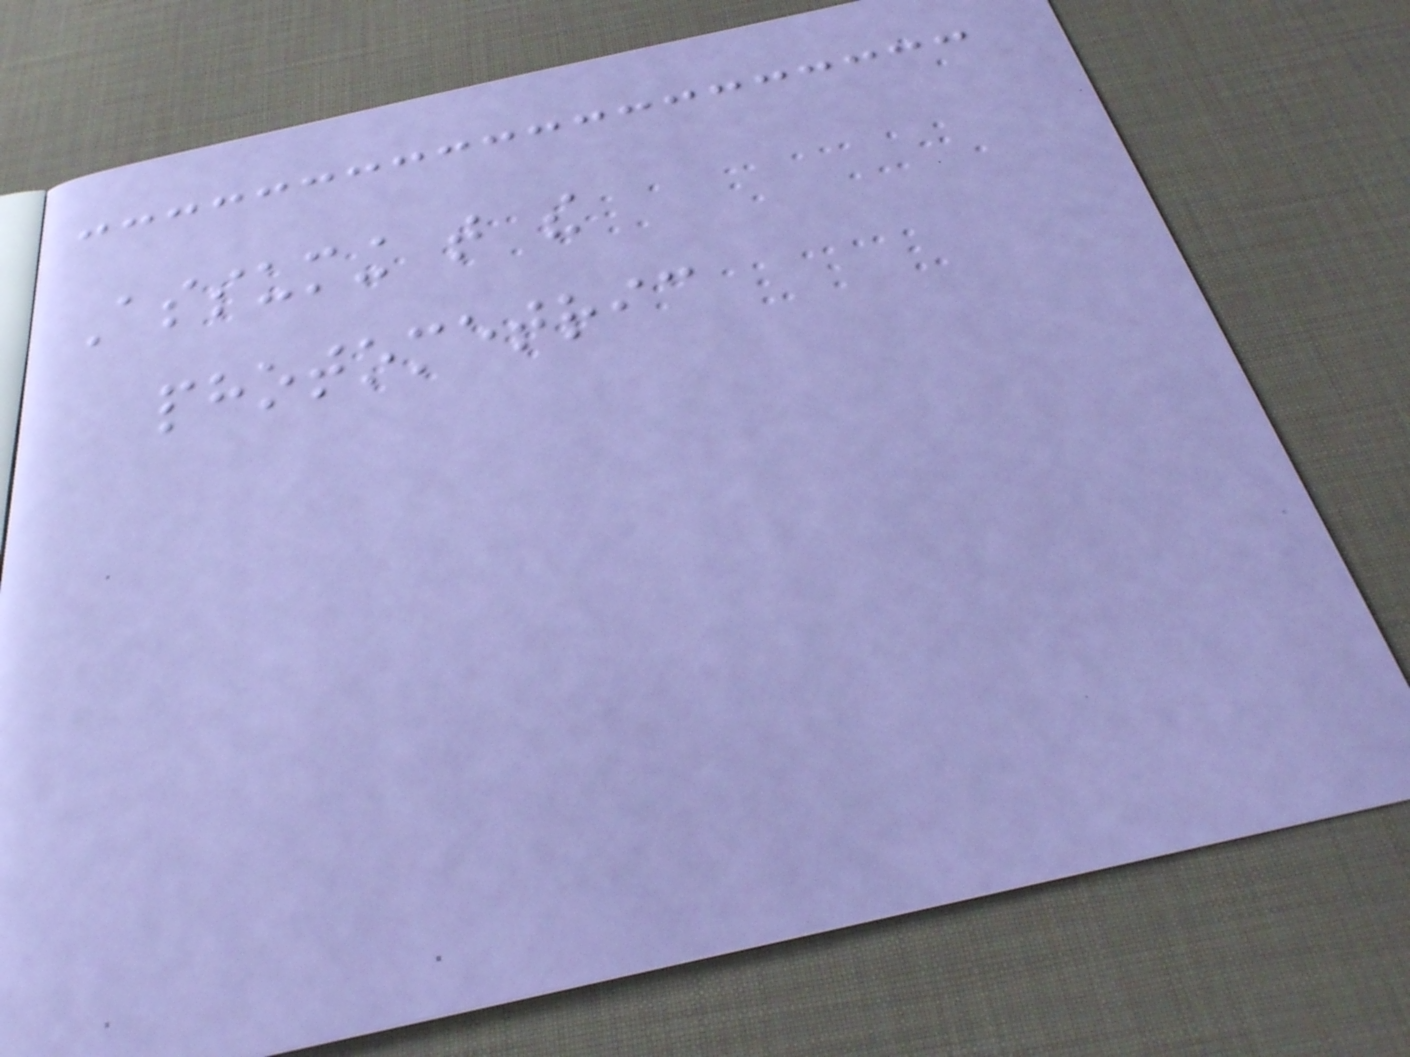Assuming that the
photometric
